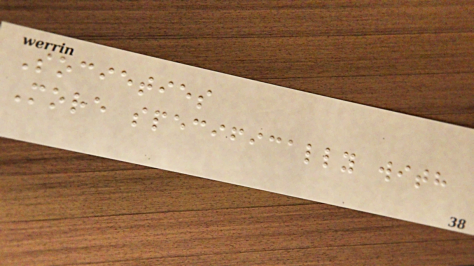Societies
More specifically with
